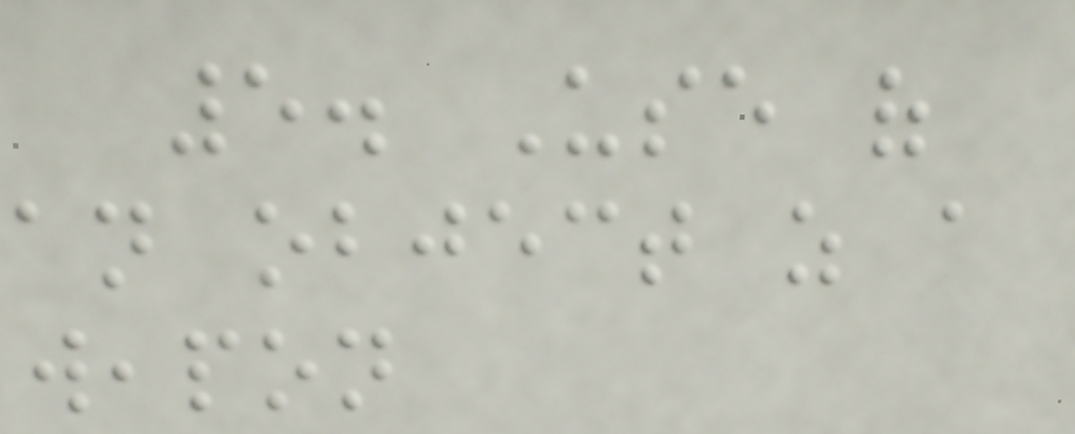5. Use of
an object as a
weapon
